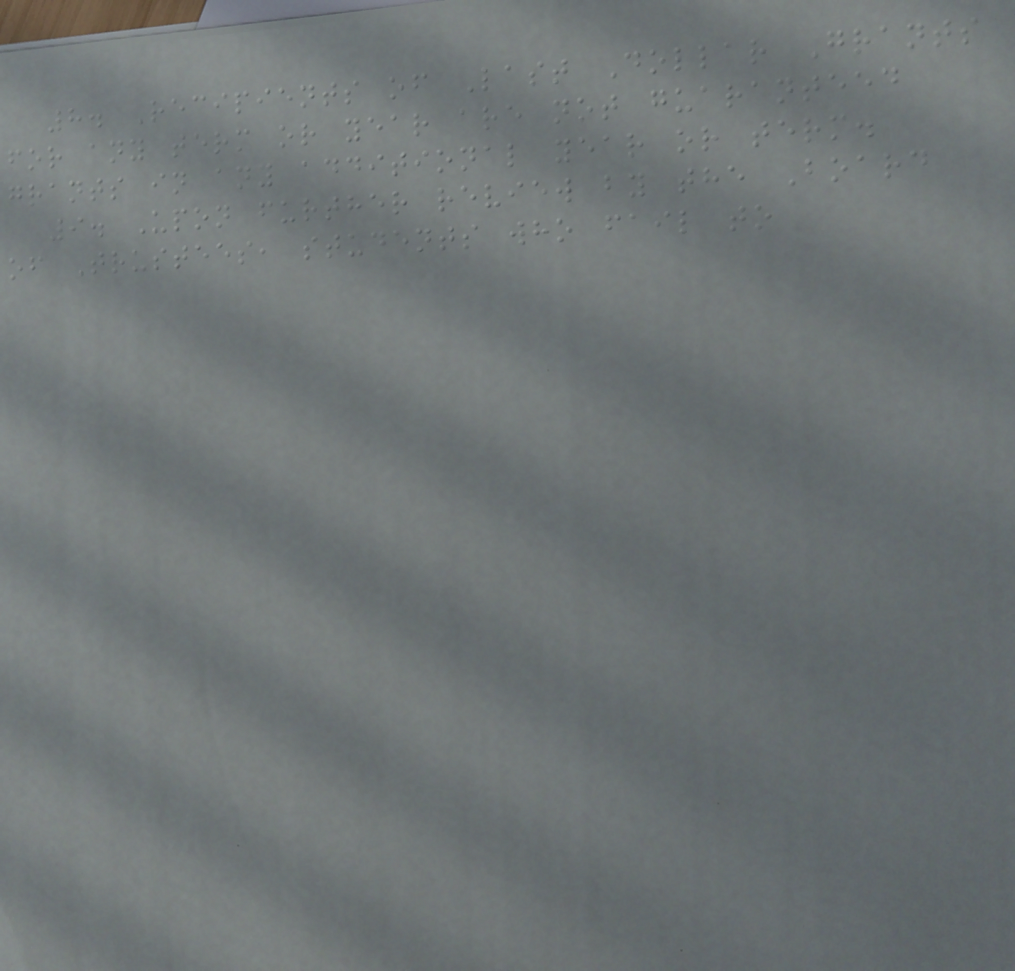8. Recipients of Last Dollar Grants
for any term or year are not guaranteed
grants in any additional year or term.
9. Upon further review by the Board
of Trustees, students who fail to
